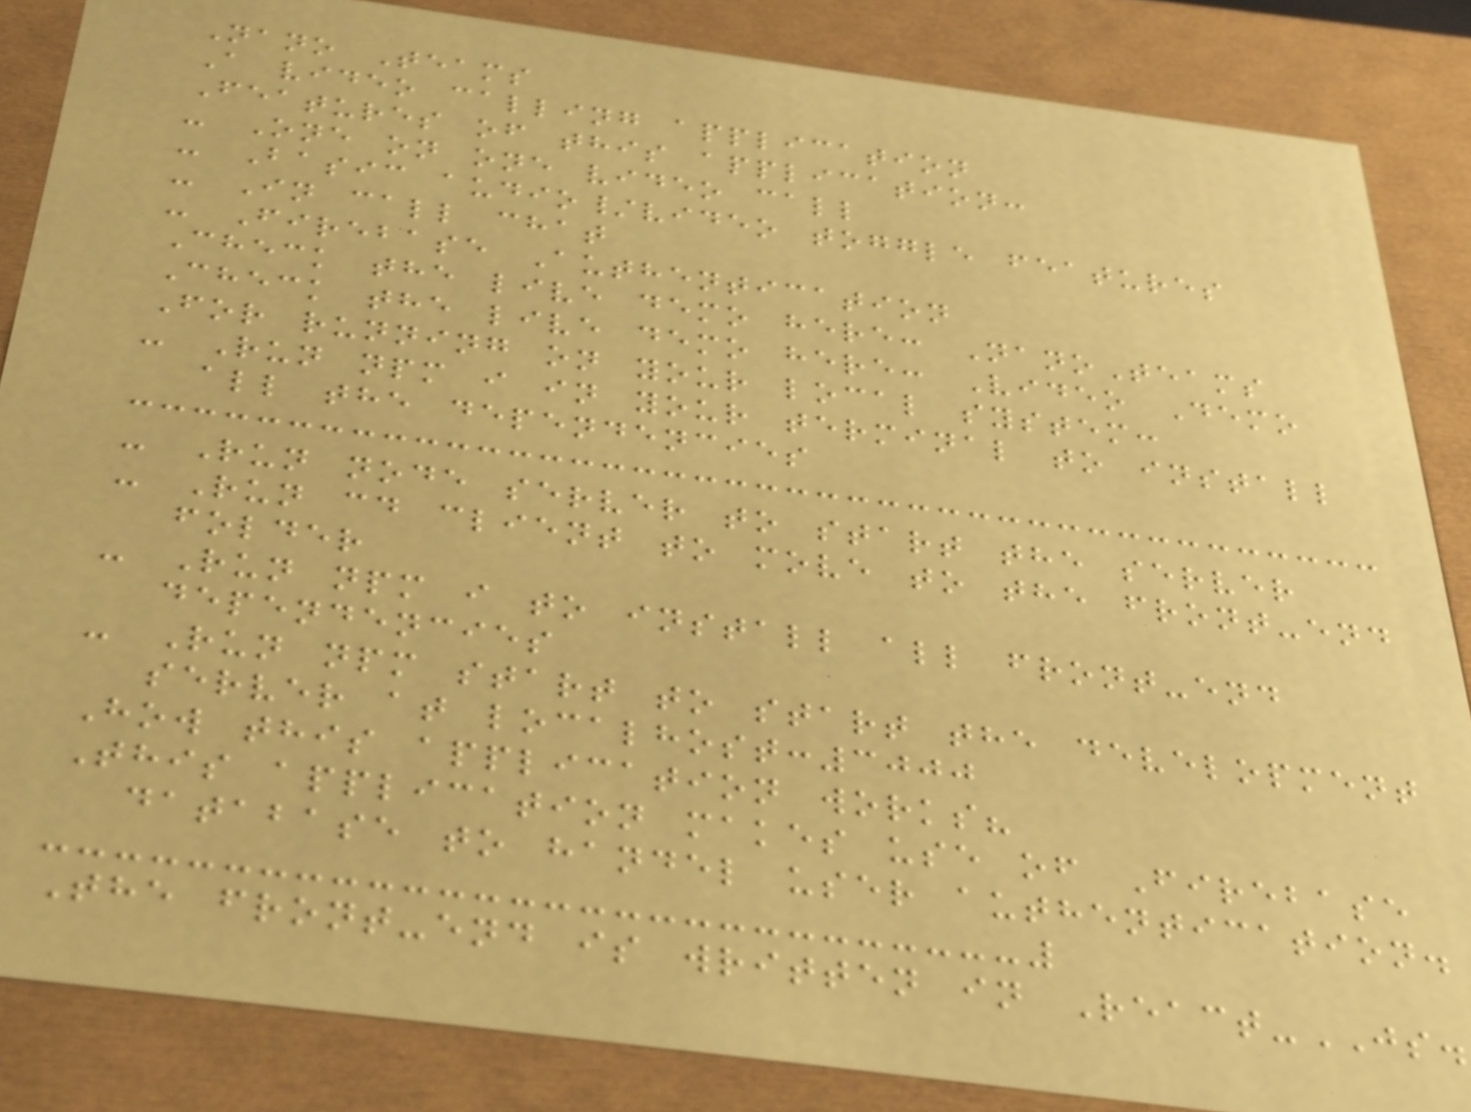Nano Teams
A video calling application
Features of this application:
- One on one video call
- Basic audio/video toggle features
- In call chat
- Firebase Authentication
Check the live demo here: NanoTeams
Check the live demo here: Video Demo
For running on your local system:
- Run npm i in your terminal to install
all the dependencies
- Run node server to start the server
- Run cd client to move to the front-end
folder
- Run npm i to install all front-end
dependencies
- Run npm start to start the development
server at localhost:3000
How this application works?
This application makes use of Firebase
database to handel user authentication.
The front-end is written in React-JS.
